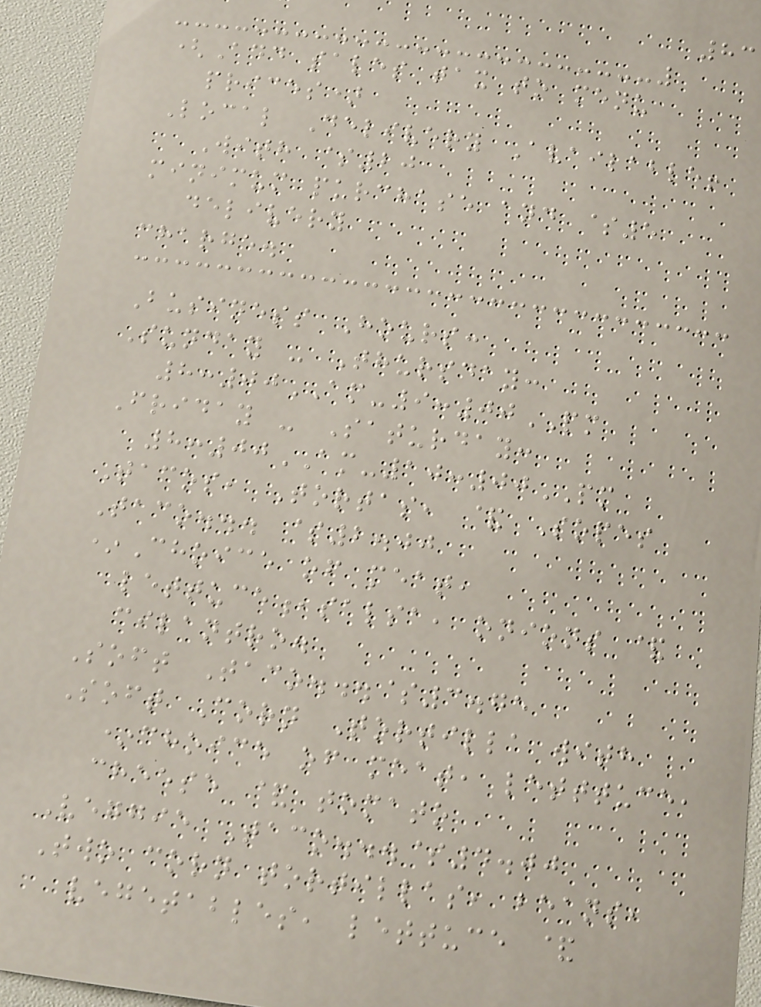83
(Add sales tax to menu
prices)
Local Delivery Available!
With $20
minimum purchase and $5
delivery
charge.
Business Hours:
Sunday - Thursday:
8:00AM-9:00PM
Friday - Saturday:
8:00AM-10:00PM
Tacos, Tortas, & Sopes
Taco... $2.00
*Choice of meat,
lettuce,salsa, onions &
cilantro.
Soft Taco...$3.75
Soft Corn Tortilla with
*choice of meat, letttuce,
cheese & tomato
Veggie Taco...$4.00
Two corn tortillas, beans,
vegetables, lettuce &
